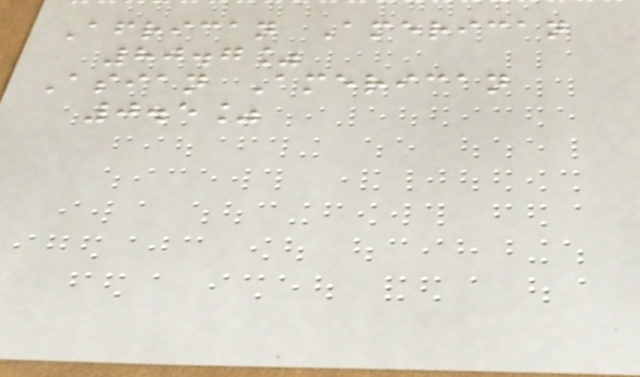African American
80.7%
Asian American
0.5%
